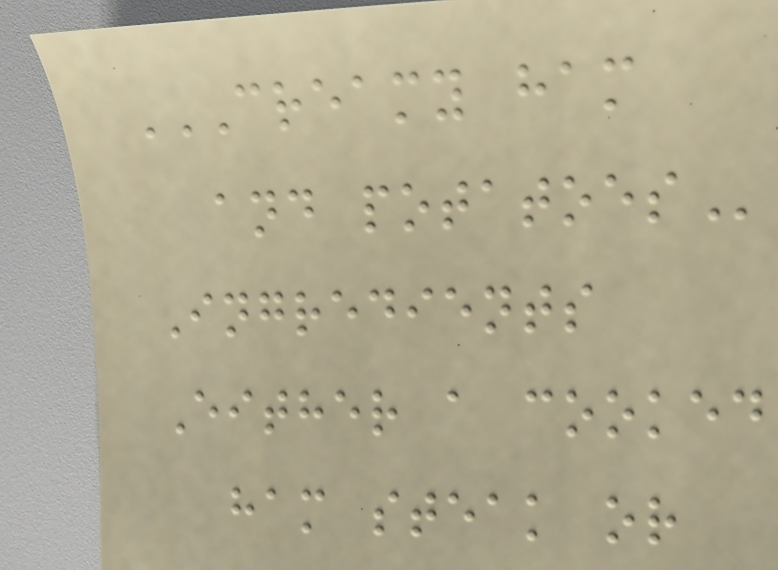CREAMY HAM
AND POTATOES
Ingredients
Either a cooked
ham steak or
